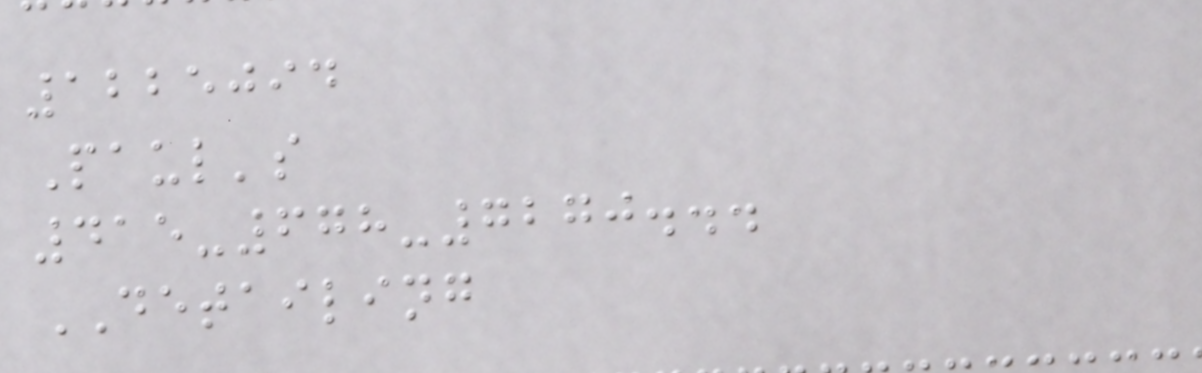1225094
Paul's
415-678-7270...
DETAILING
